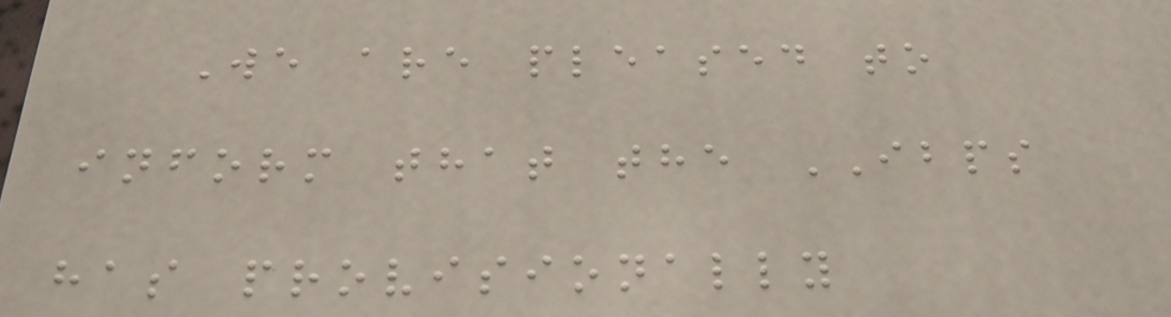We are pleased to
inform that the IBPS
has provisionally
